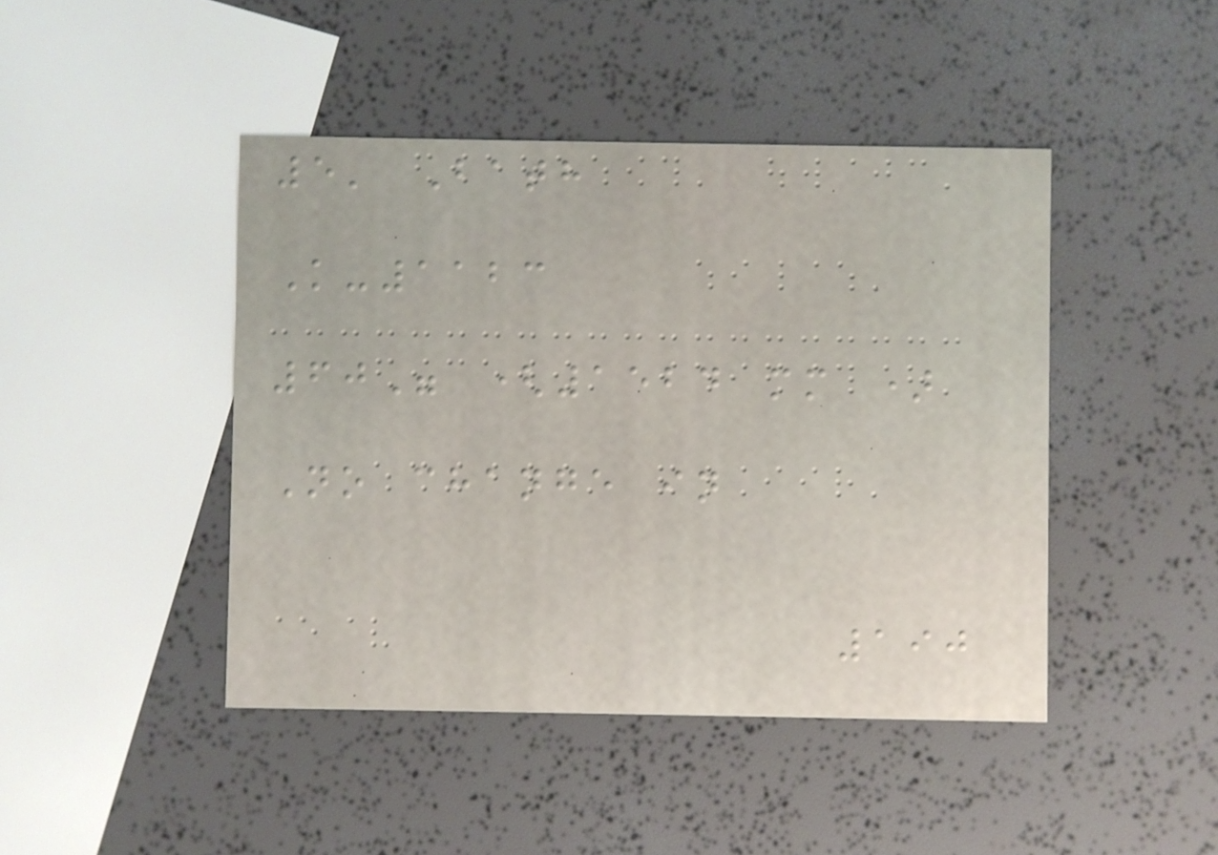5' Bath
K-1123
60" (1524 mm )
No change in
190
